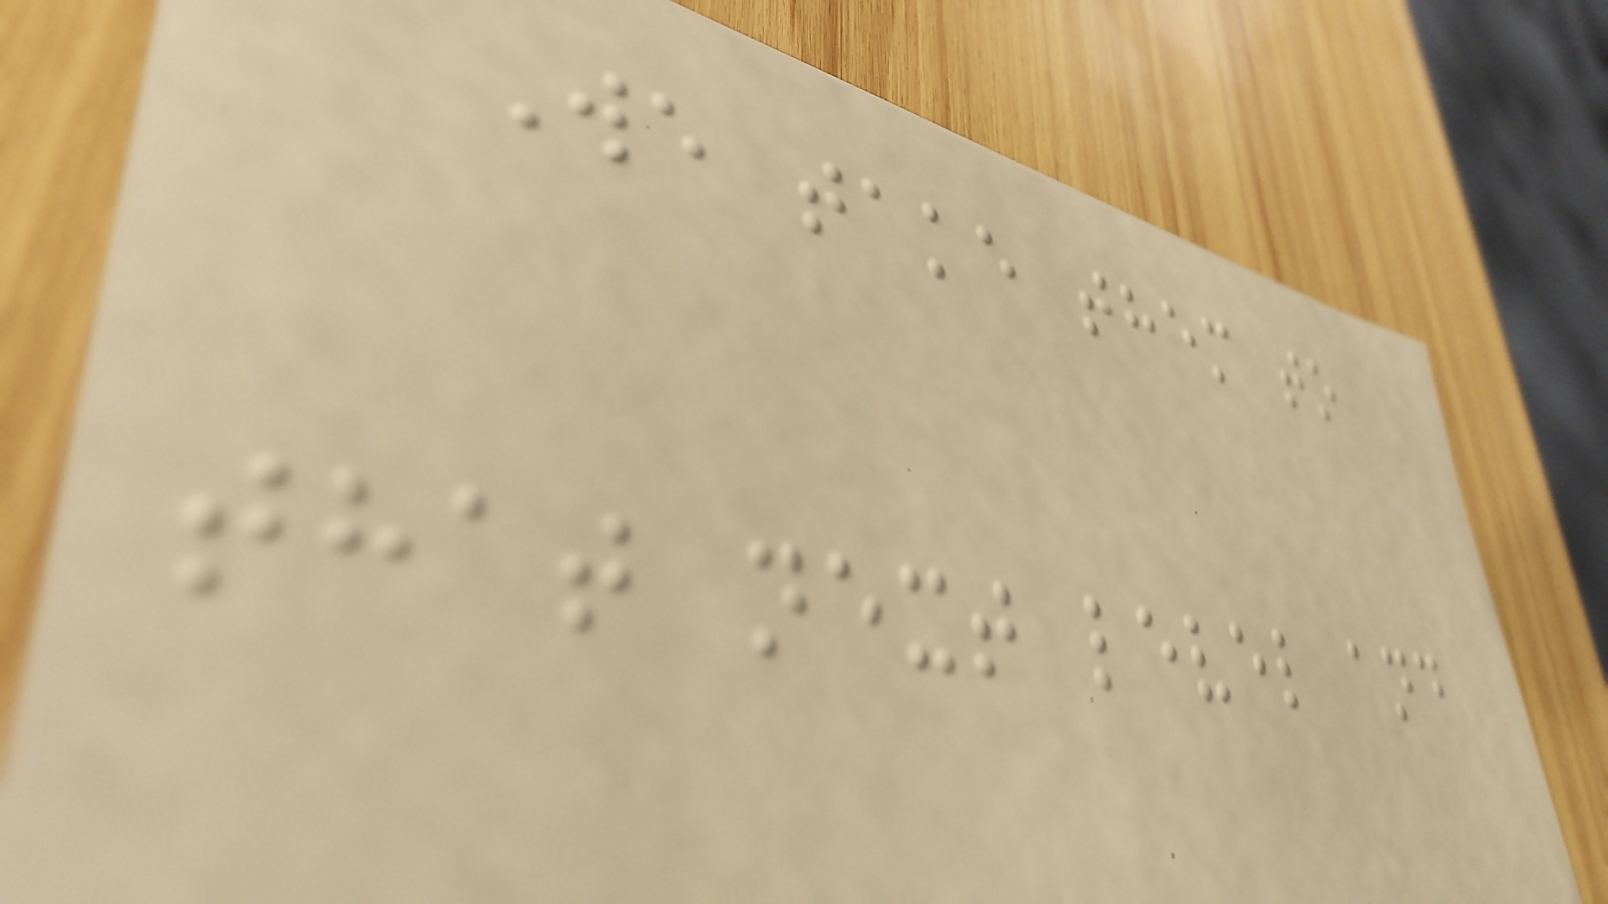We take them to
that next level and
